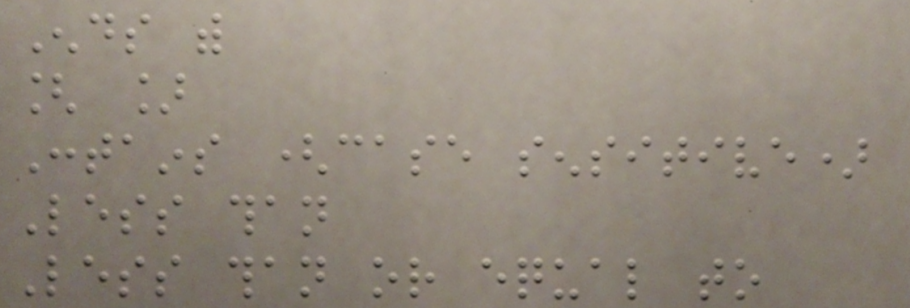Ends with
[ ]
Contains (case sensitive)
Less than
Less than or equal to
